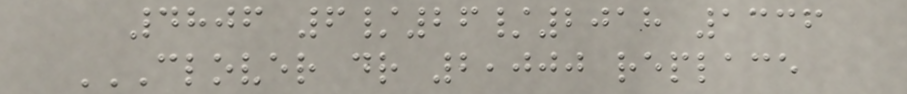4806 6/26/2018 1336
CLOVER DR 2,000 REPLACE
